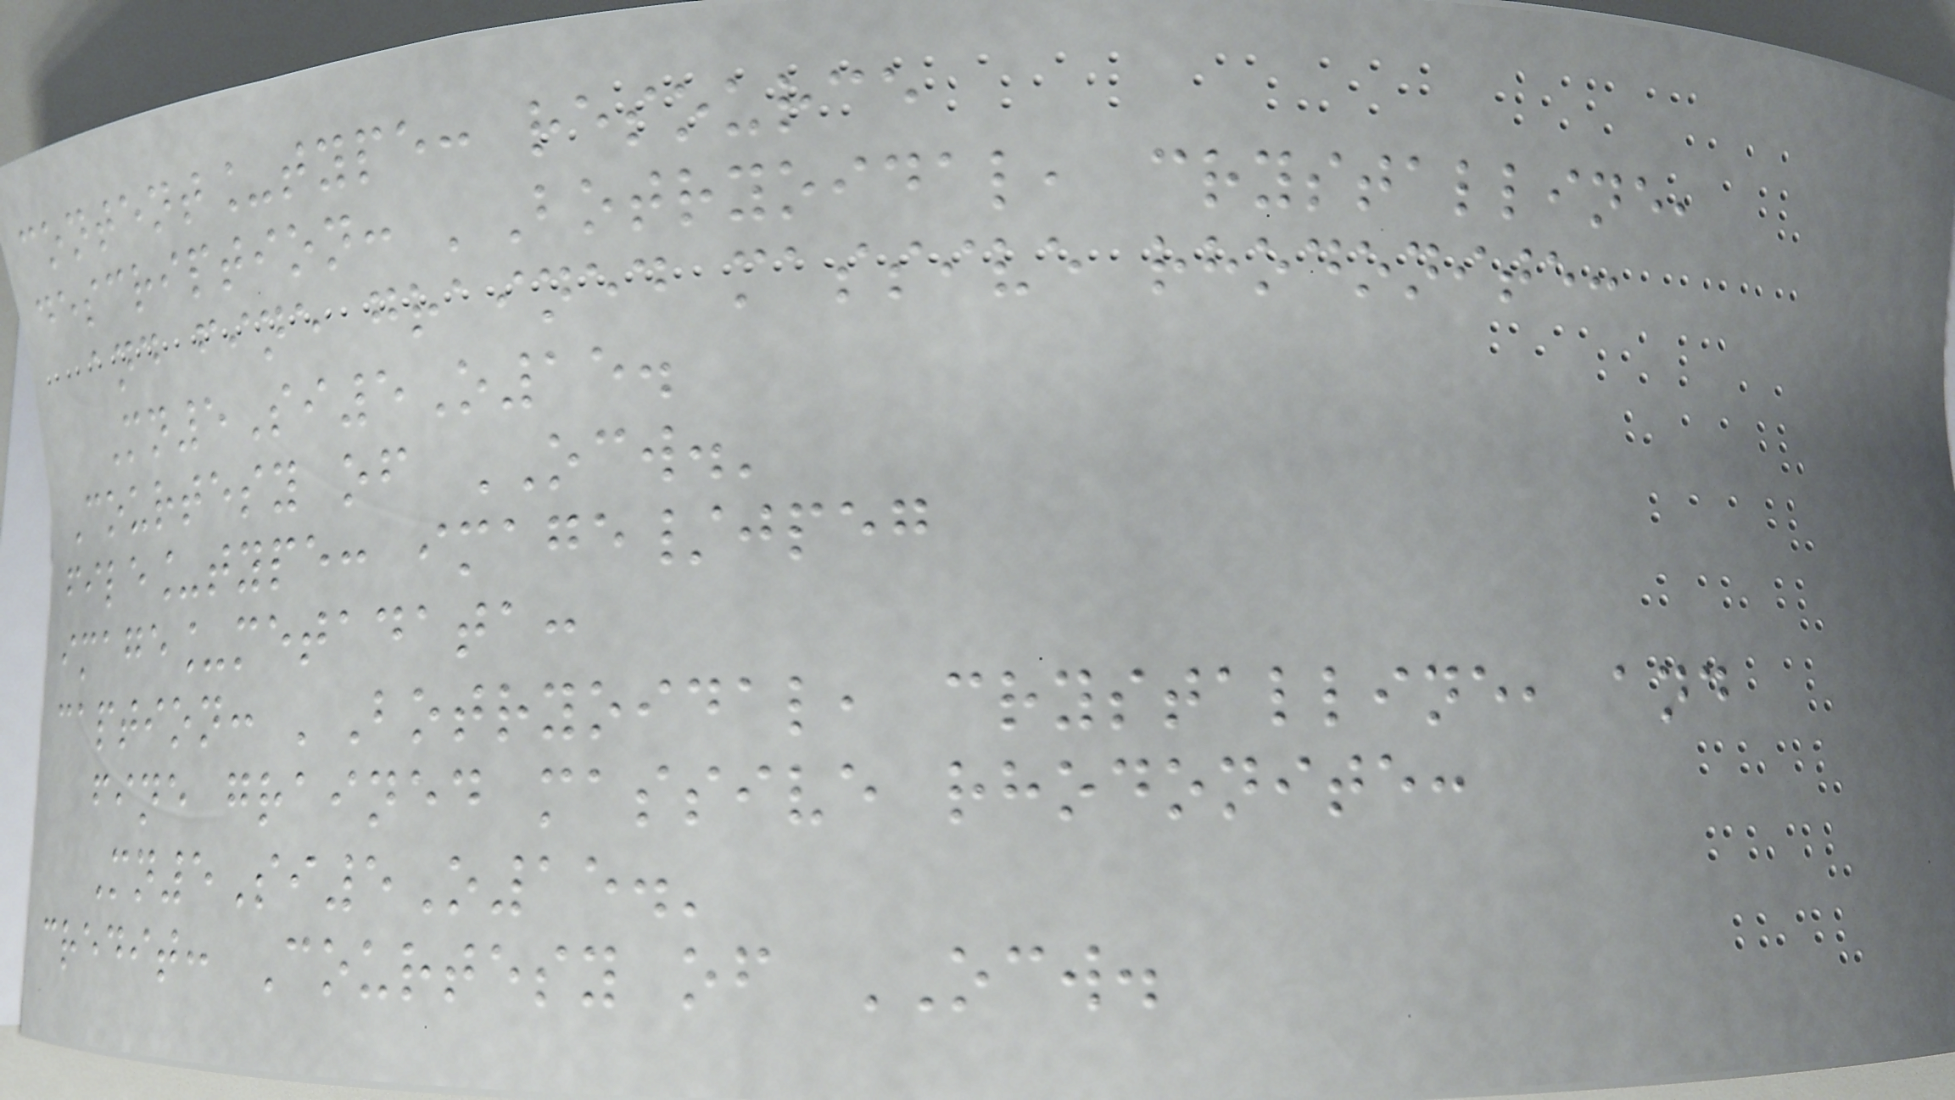content_type: resource
description: 'Botryoidal, crystalline,
and fine grained massive rhodonite:
Mn5Si5O15.
Courtesy of OCW.'
file_type: image/jpeg
image_metadata:
caption: 'Botryoidal, crystalline, and
fine grained massive rhodonite:
Mn5Si5O15.'
credit: Courtesy of OCW.
